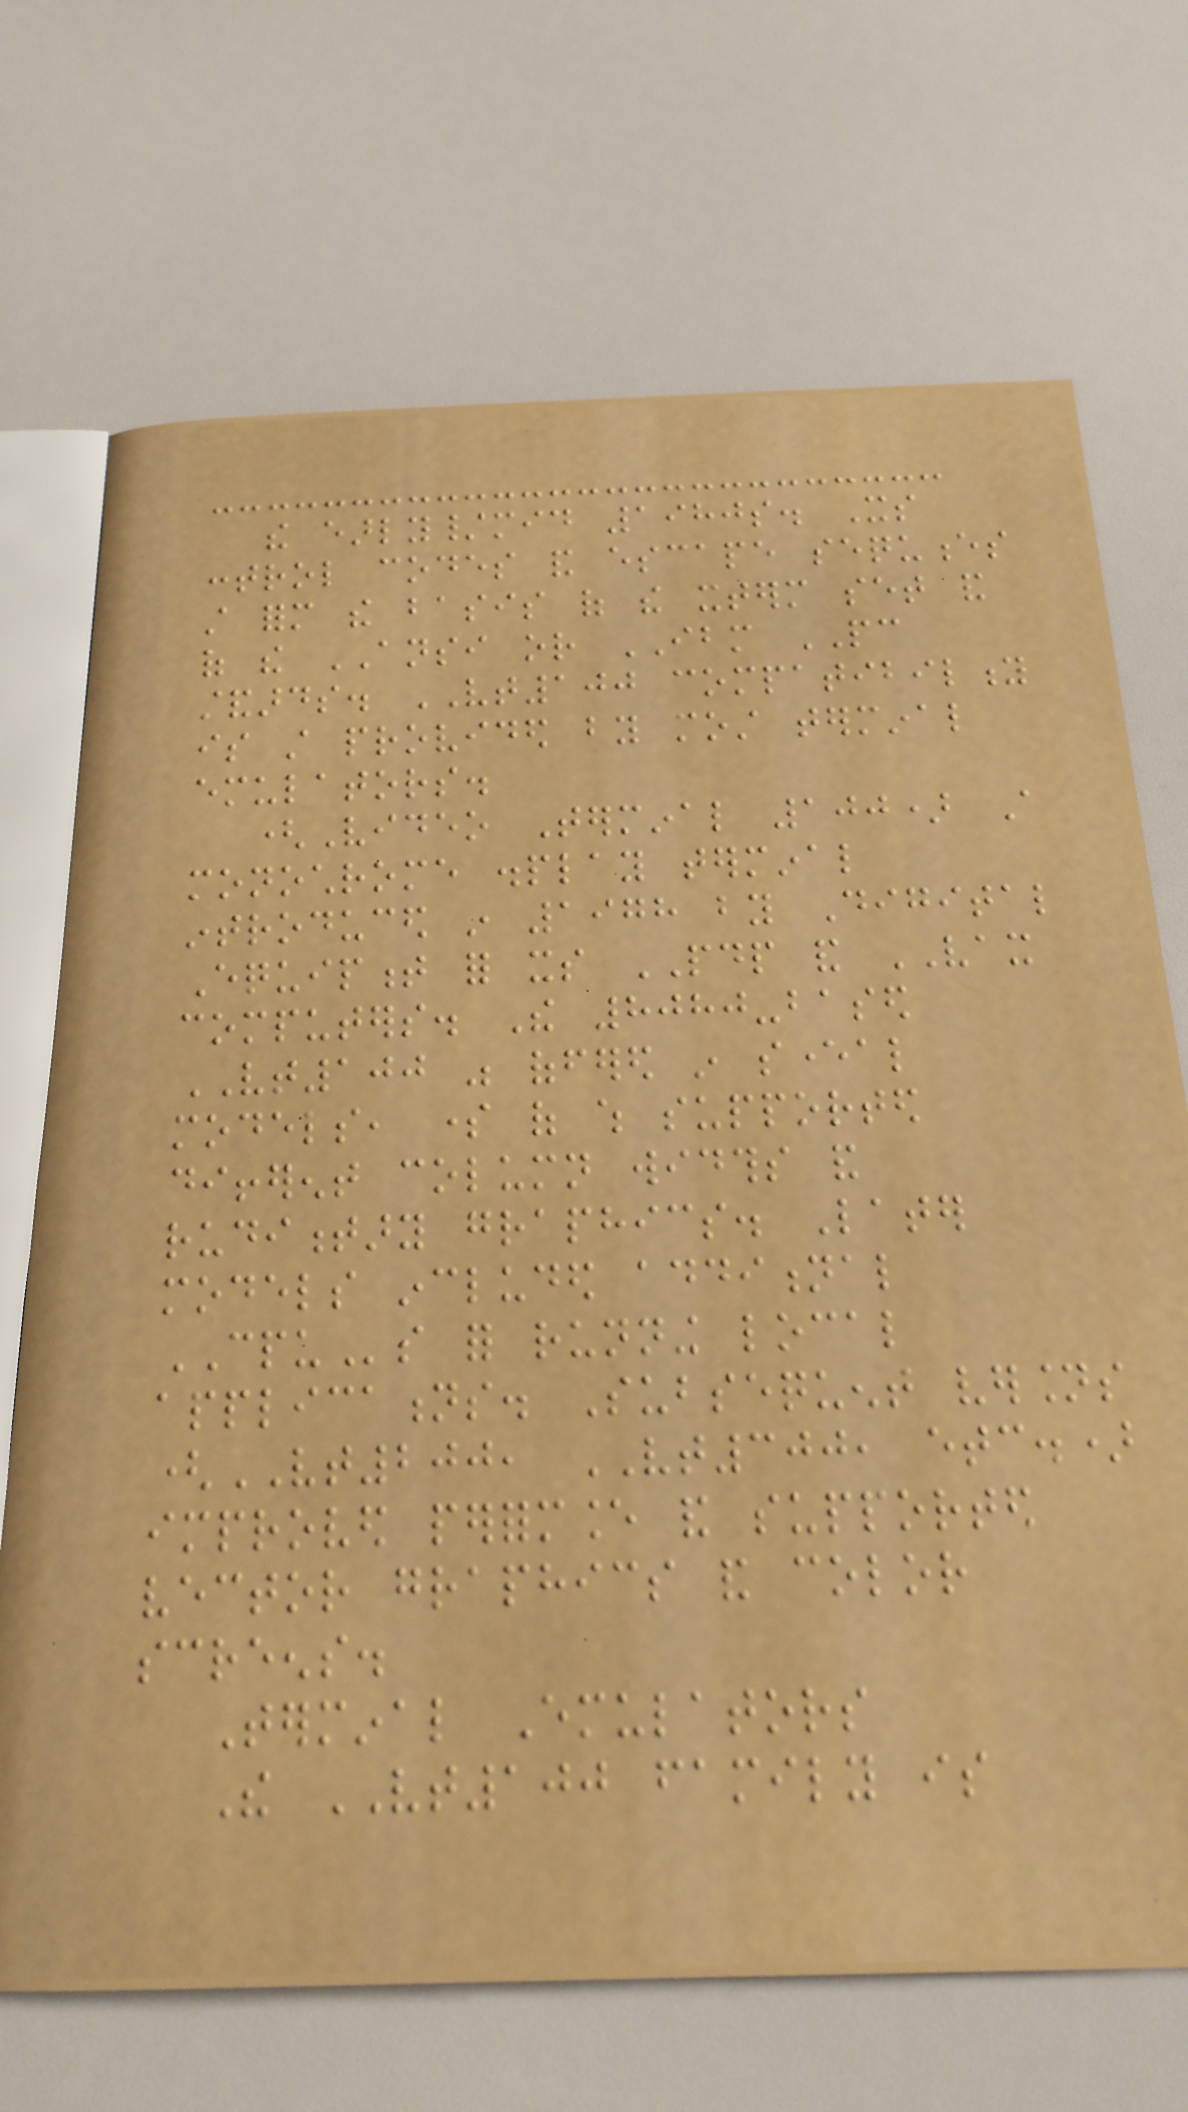the early/mid 1980s. Its
control codes and escape sequences
still form the basis of the xterm set and
of the ANSI or IBM PC
standards. VT100 compatibility
is still provided by most terminal
emulators.
(Video Terminal 100) A
monochrome display terminal
introduced in 1978 by Digital
Equipment for its PDP and VAX
computers. The 8080-based
VT100 was offered in several
models, some of which supported
different column widths and
rudimentary graphics. Later
models included additional
CPUs for running local
applications. Subsequent versions
(VT200, VT300, etc.)
improved performance and supported
vector graphics and color
screens.
Terminal Emulators
The VT100 family is
